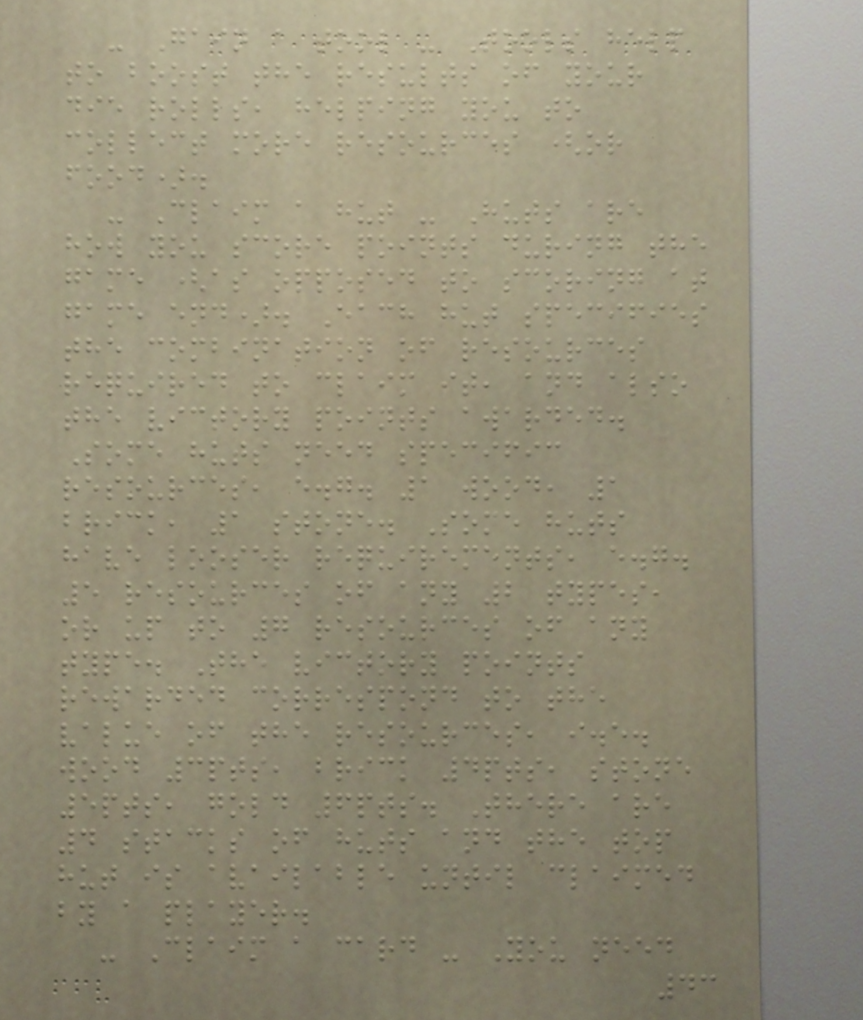- Gain a tool - Tools help
to boost the results of your
die rolls, helping you to
collect more resources (or
food).
- Claim a hut - Huts are
how you score points during the
game (as opposed to scoring at
game end). Each hut specifies
the combination of resources
required to claim it, and also
the victory points awarded.
Some huts need specific
resources, e.g. 1 wood, 1
brick, 1 stone. Some huts
have looser requirements, e.g.
5 resources of any 2 types,
or up to 7 resources of any
type. The victory points
rewarded correspond to the
value of the resources, i.e.
wood 3pts, brick 4pts, stone
5pts, gold 6pts. There are
4 stacks of huts and the top
hut is available until claimed
by a player.
- Claim a card - You need
43
